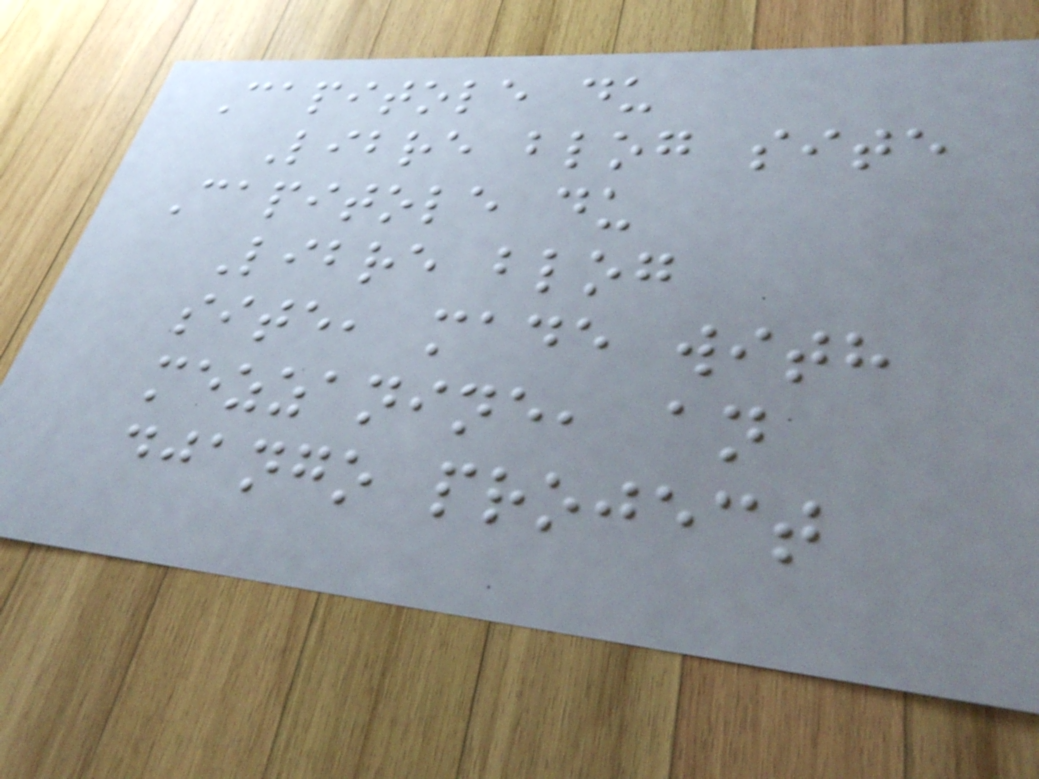Capitole du
Libre blog site
Capitole du
Libre blog
site, made with
mezzanine, an
django project
